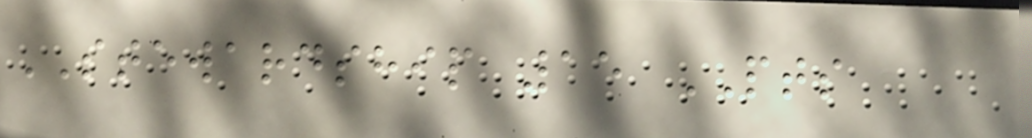STEWARDSHIP 15 PTS
